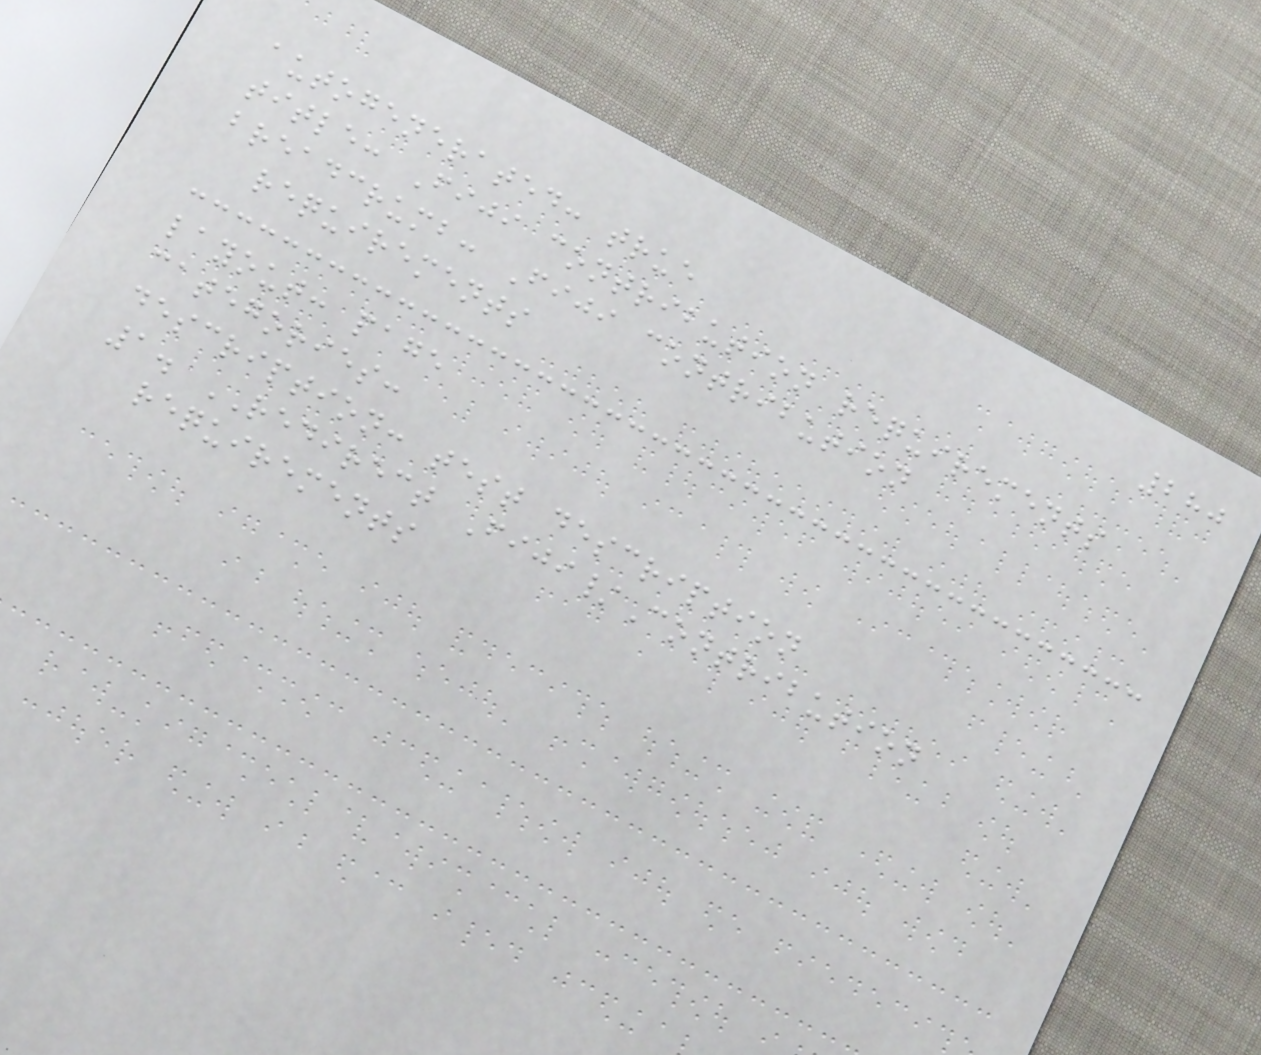280
autogenerated: true
title: Fiji contribution requirements
breadcrumb: Fiji contribution
requirements
layout: page
categories:
description: test description
1. REDIRECT Fiji/Contribution
requirements
